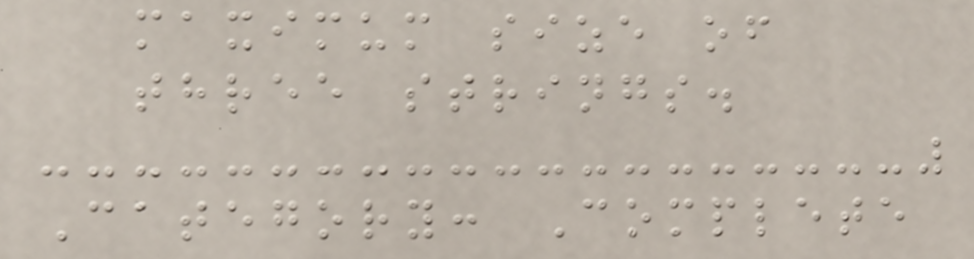maximum size of
three strings.
Category: Complete
